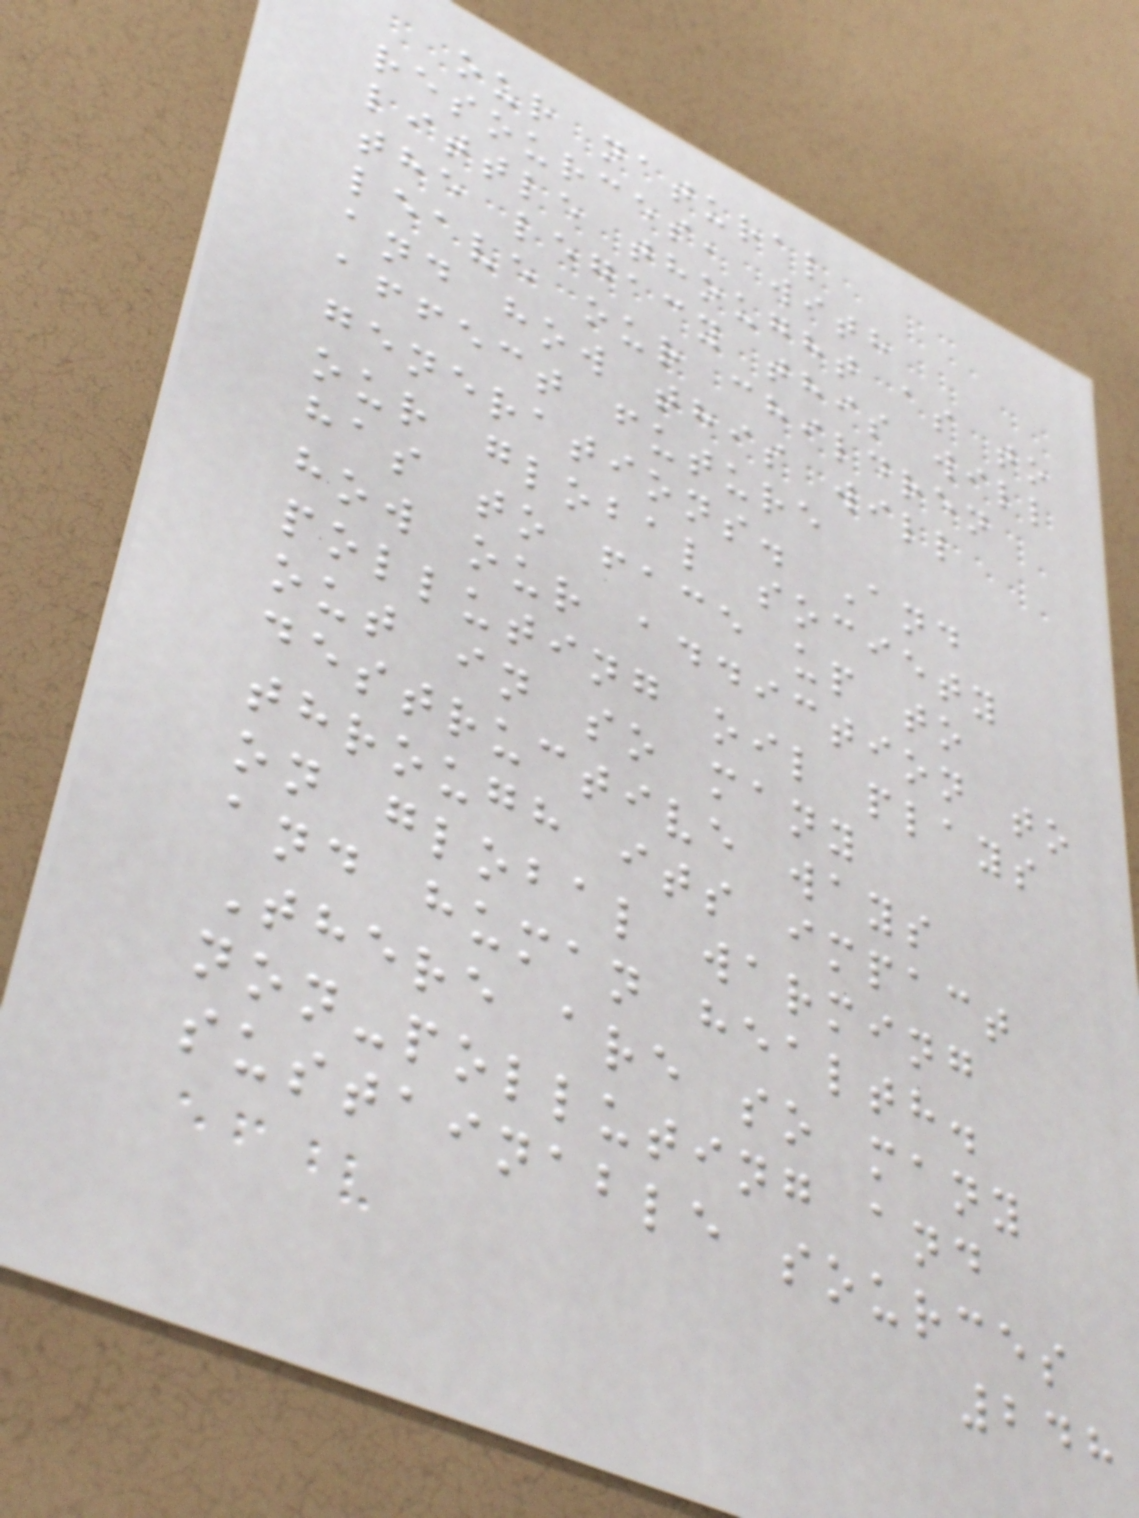our natural
resources, with
little thought as to
the legacy this will
leave our children
and how this will
affect future
generations. And
our global society
has to face up to
how our addiction to
polluting oil plays
out in so many
destructive ways
through its impact
on global warming
and human health.
There are so many
non-polluting and
sustainable sources
248
